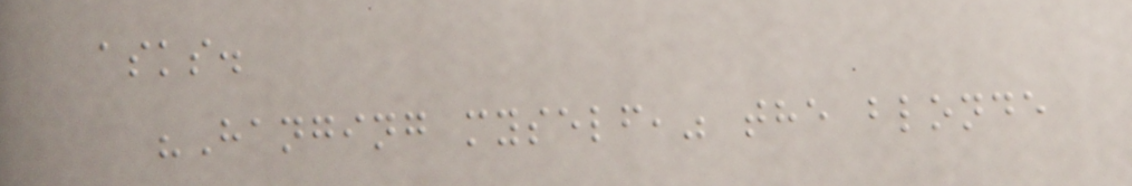asks.
"Hanging myself," the blonde
